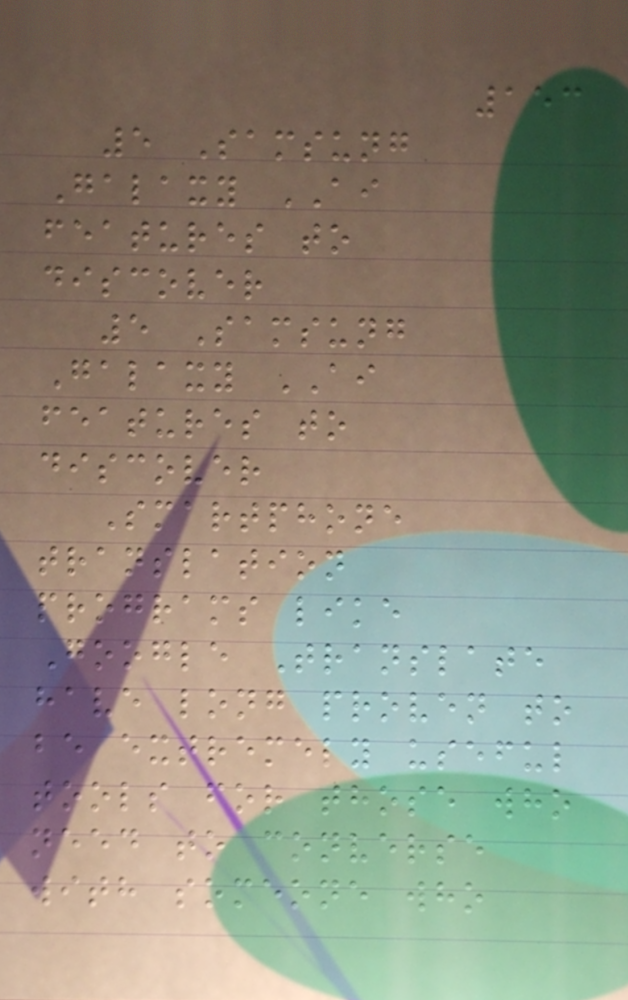153
5 Samsung
Galaxy AI
features to
discover
5 Samsung
Galaxy AI
features to
discover
Smartphone
translation
programs like
Google Translate
have long proven to
be extremely useful
tools for those who
need to converse
with someone who
